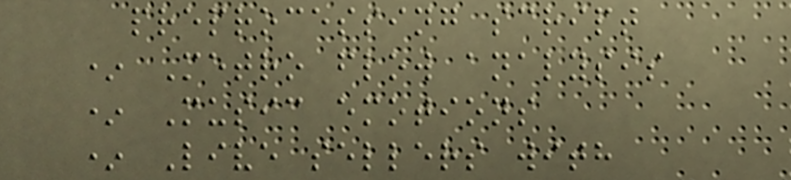preprocessing script
* Metro flow analysis
* Music emotions
* Live sellers with
